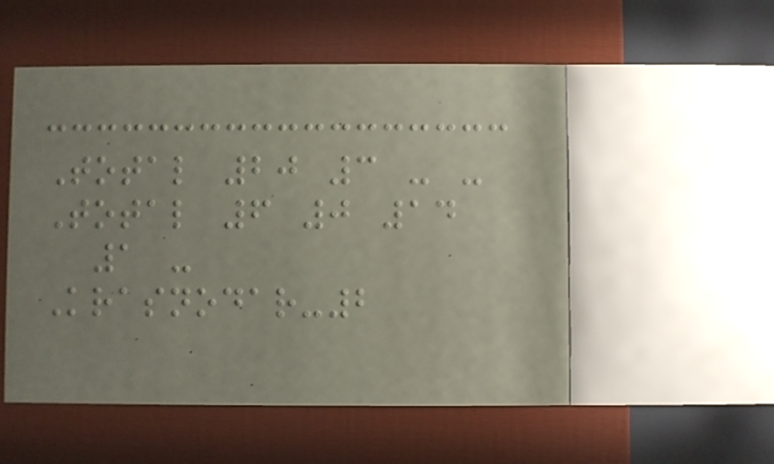Total 20 3 - -
Total 6 0 14
1 -
Krasnodar-2
